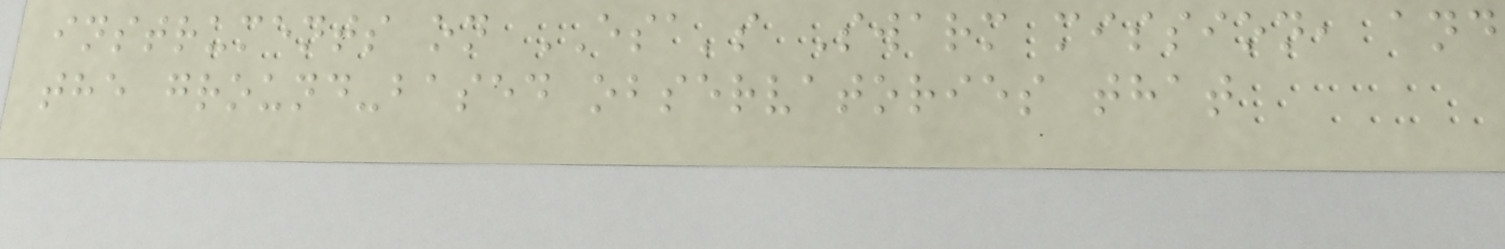instruments on ESA's Swarm mission, and
the ground-based observatories that
